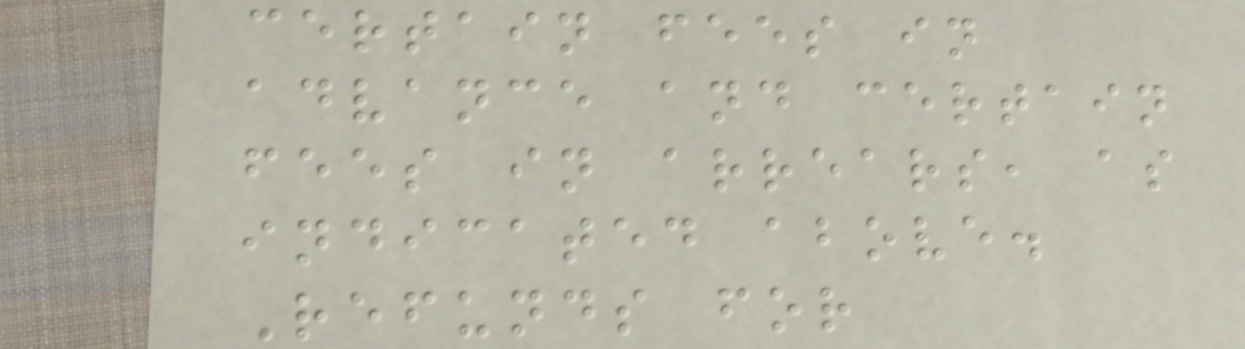certain fees in
advance and certain
fees in arrears, as
indicated above.
Refunds for
